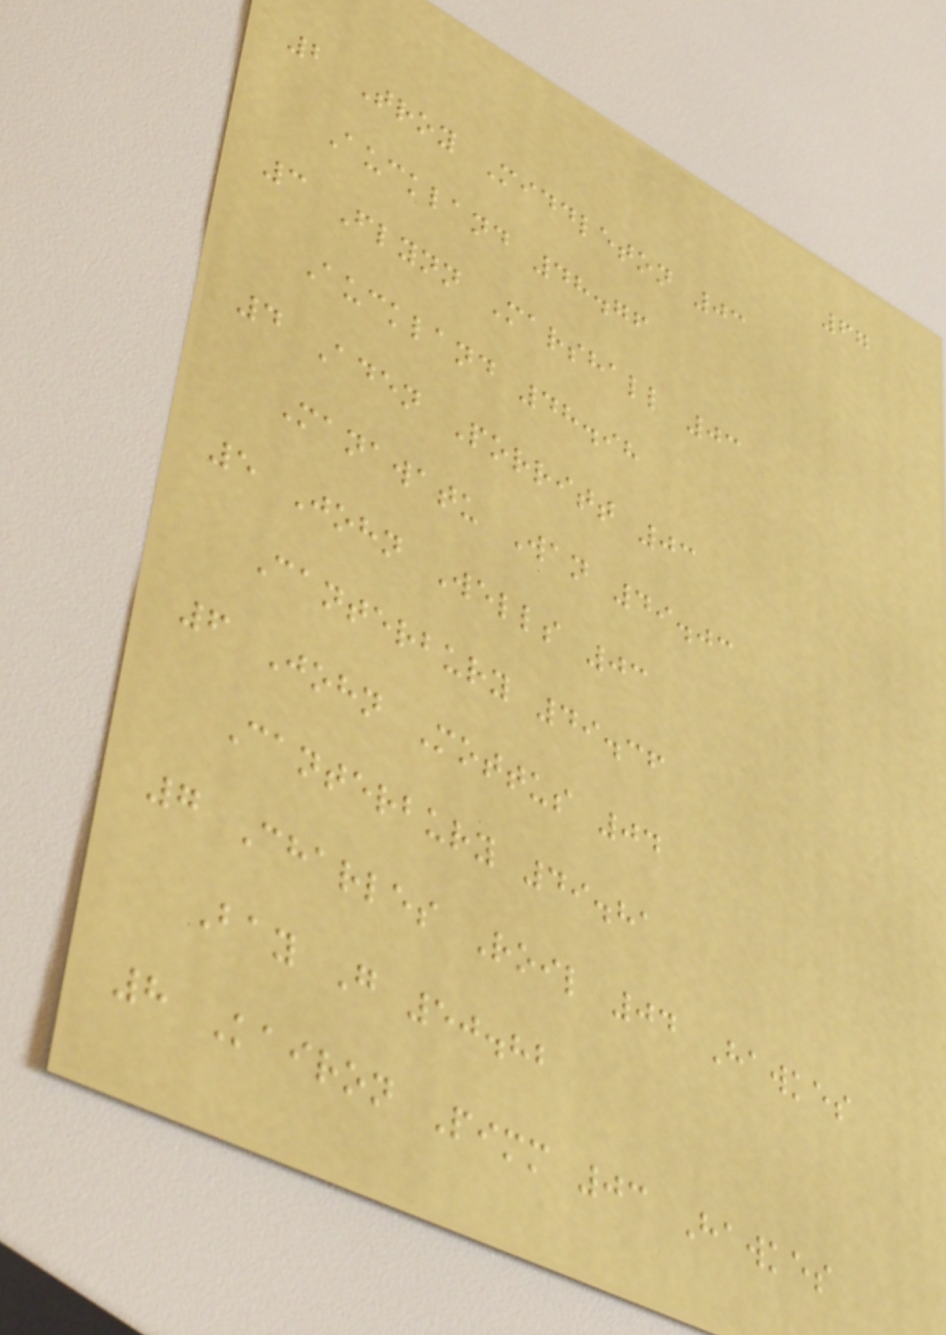67
2 Troy Middleton 03
Auckland 48.76
3 Flynn Marshall 03
Auckland 48.98
4 Aden Porritt 03
Manawatu Wan 49.03
5 John Wells 03
Canterbury 49.36
6 John Mottus 04
Canterbury 49.81
7 Charles Roil 04 Hawkes
Bay G 50.82
8 Kairon Pimm 03 Hawkes
